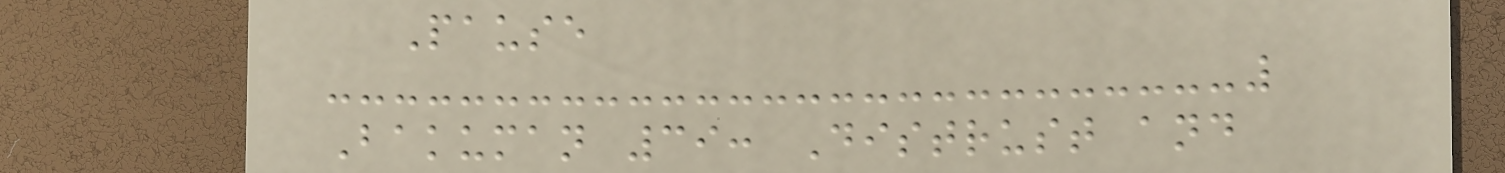Pause
Bakuman 39: Distrust and
